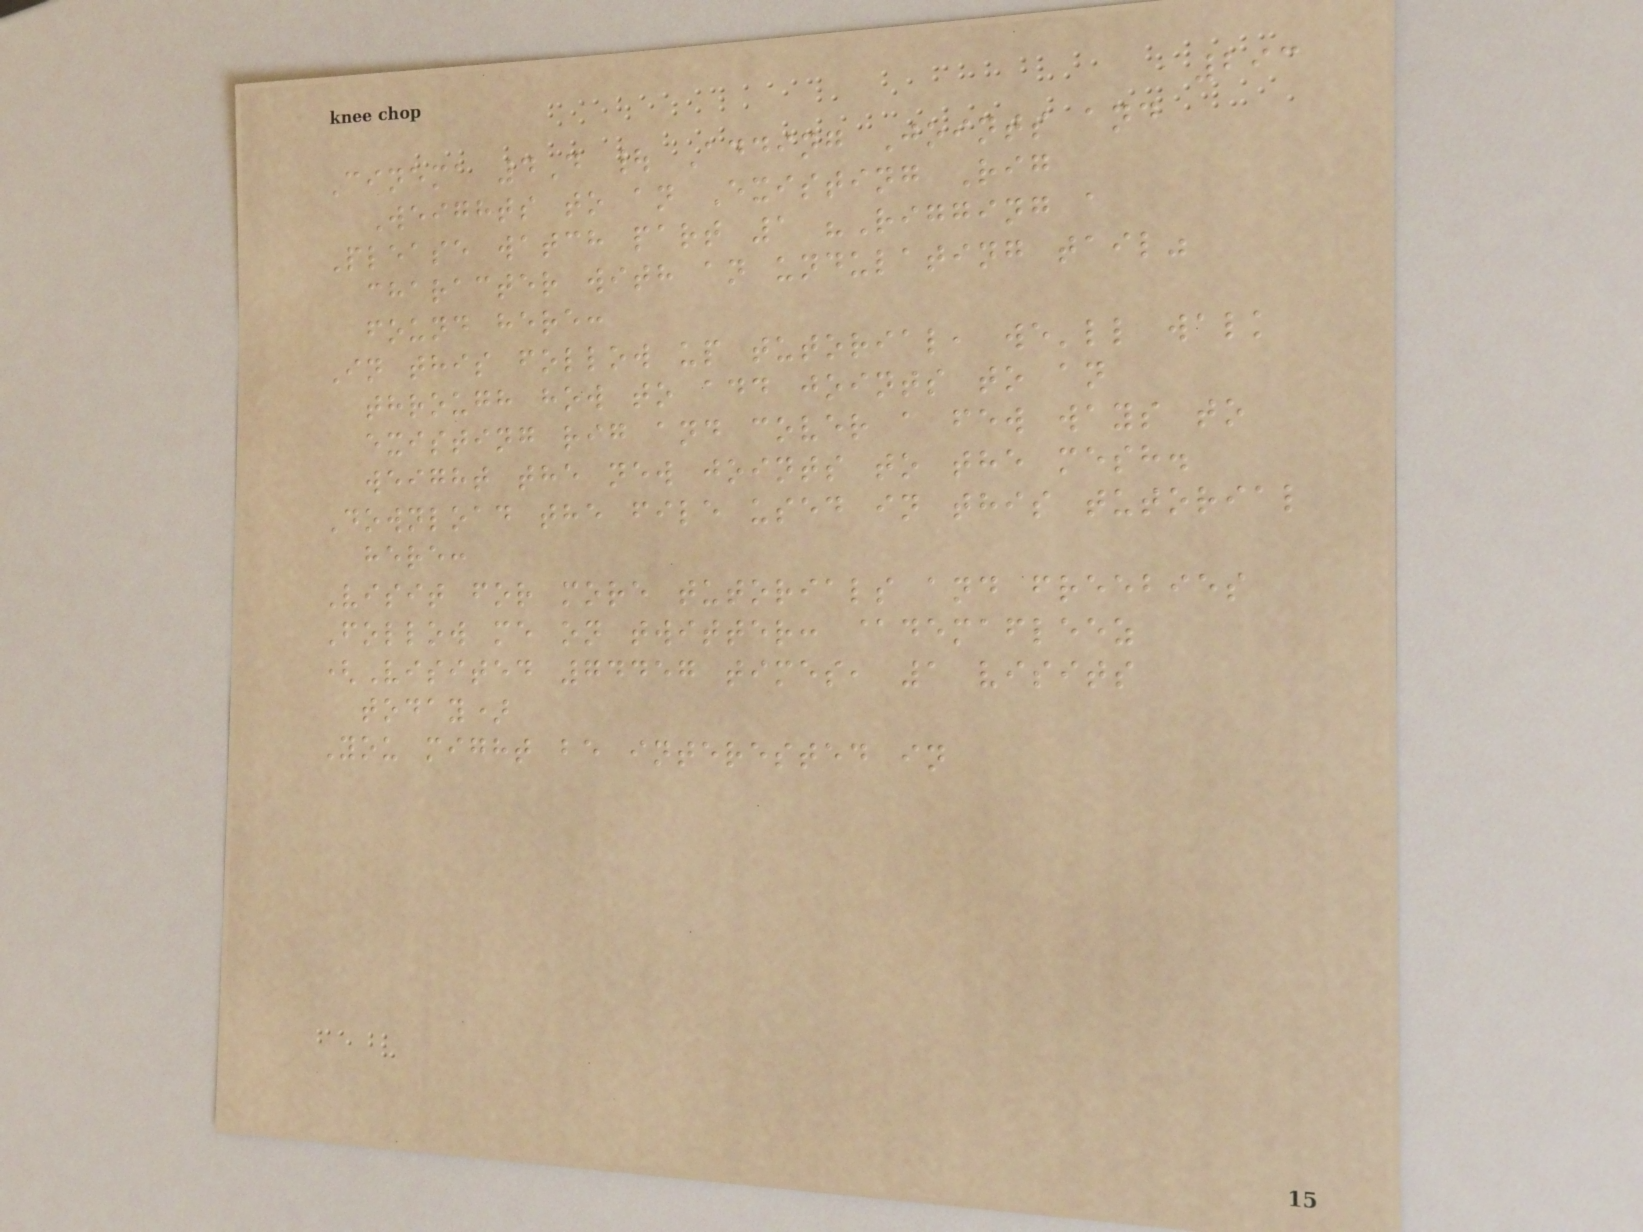293
Cinema 4D | Adding Joints and
Weights to an Existing Rig
Please watch part 1 "Rigging a
character with an undulating tail"
found here:
In this follow up tutorial, we'll walk
through how to add joints to an
existing rig and cover a few ways to
weight the new joints to the mesh.
Download the file used in this tutorial
here:
Visit for more tutorials and freebies
Follow me on twitter: @demafleez
(Visited 74457 times, 1 visits
today)
You might be interested in
